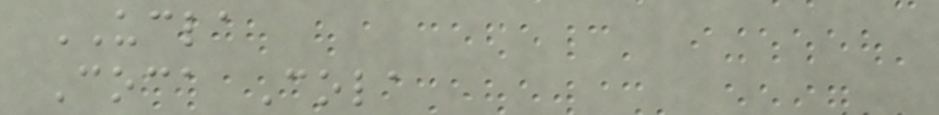UCLA
Coca Cola
